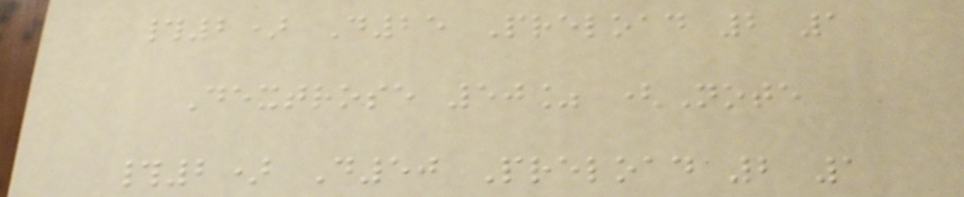#2) D25 Preload 2 1
Dextrose 50% (Note
#2) D50 Preload 2 1
